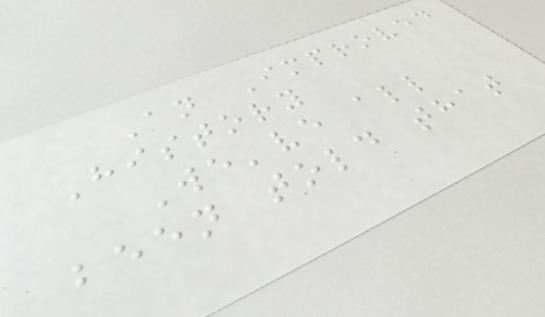An Improved
History
We've all
been told that
